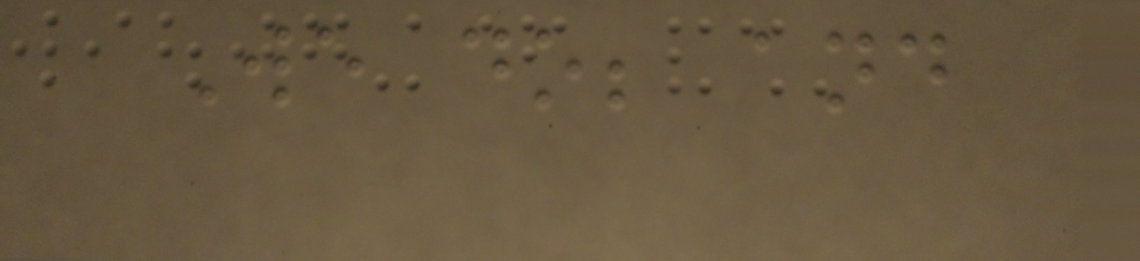We do; and
